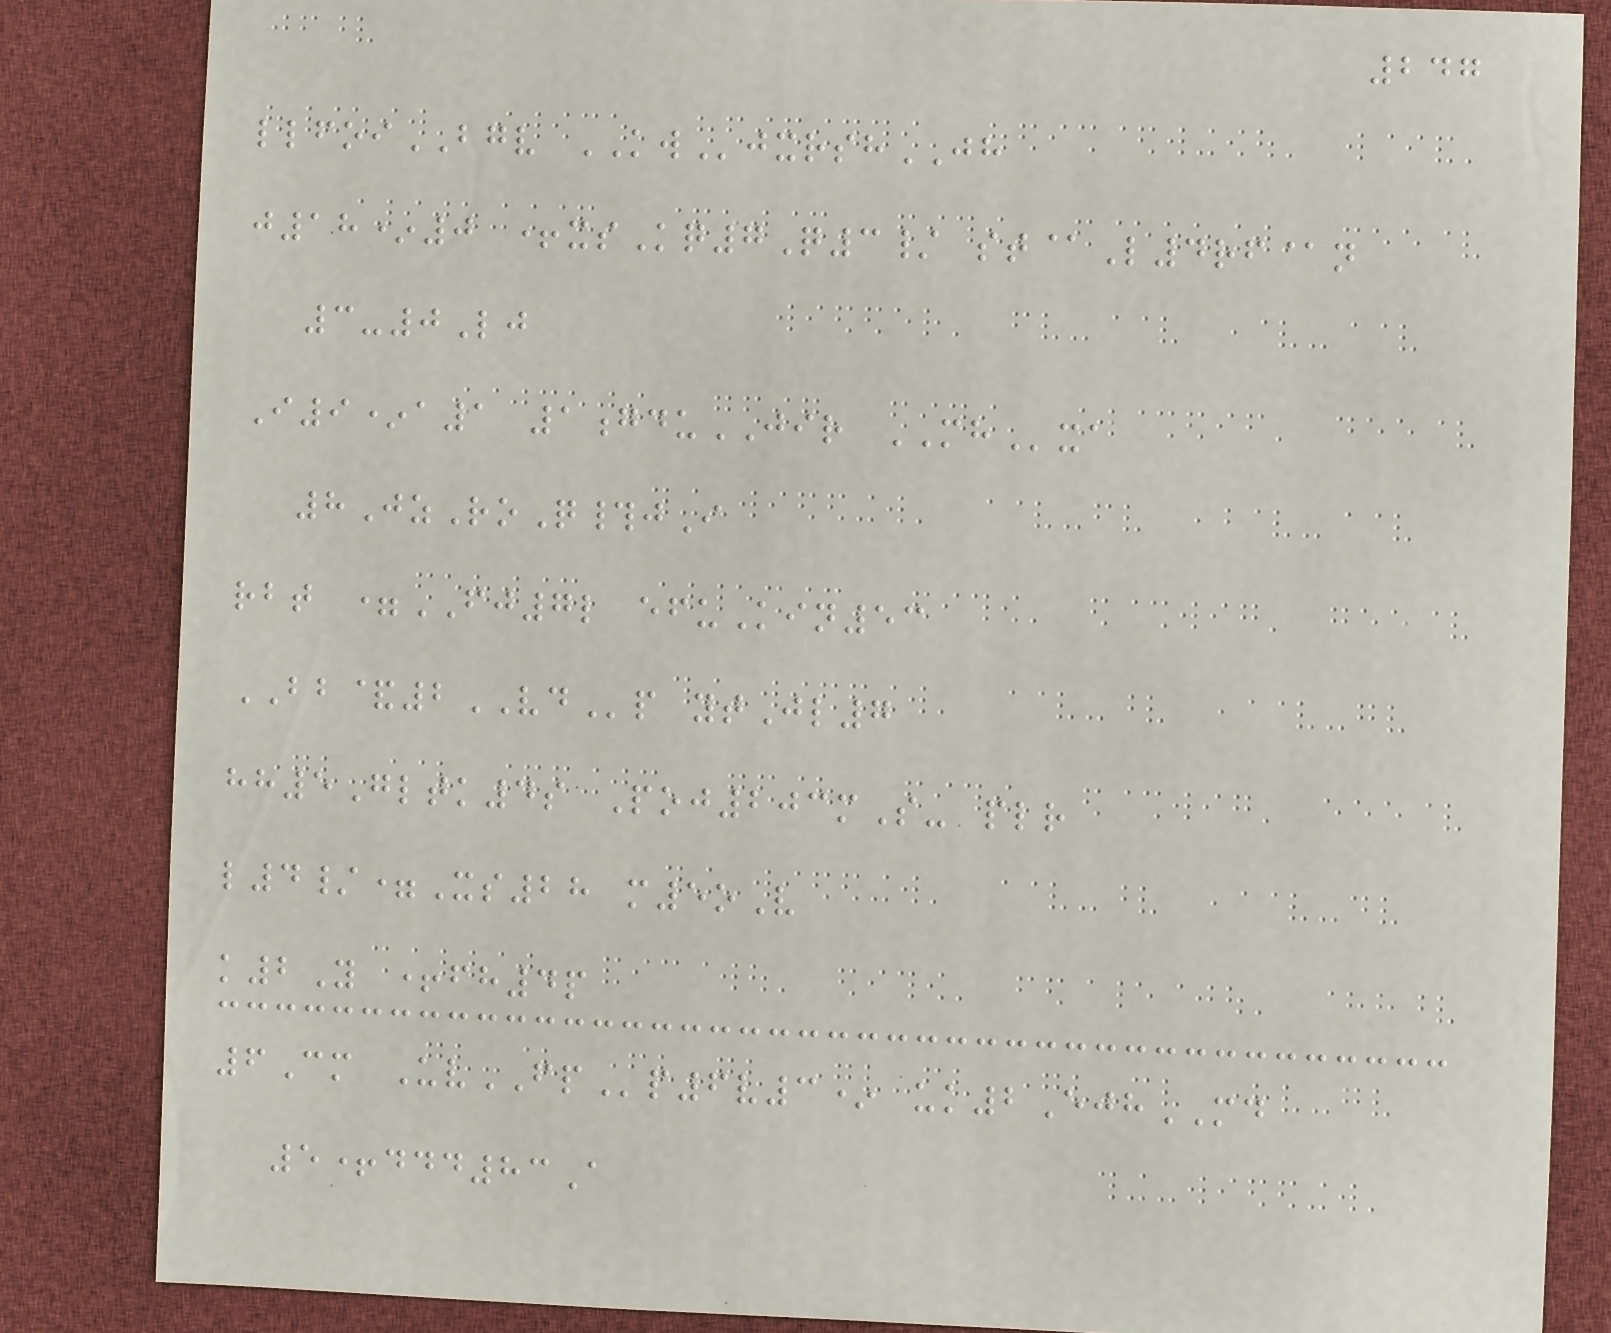247
llfoiBGV KWjxrshJH
j18*0 +xsKq7Q3/ st@L4rf@n
3-0Lj
I9*a1 1gduJIR MHxa
8JzRoQ#jI
rbt =FJ7l efuKin53
BB&2VDp ytJl7
hh5Gltk4s Poj203mS- plr
l4/=Xs28 m5oV
k2Y +fh4p
6Cm UvFPp6v3* uk2EjhMD
5+ddd83A
